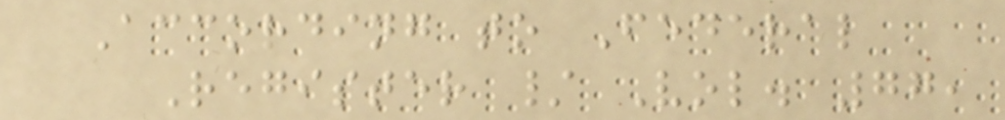According to Federal
Register / Vol. 77,
